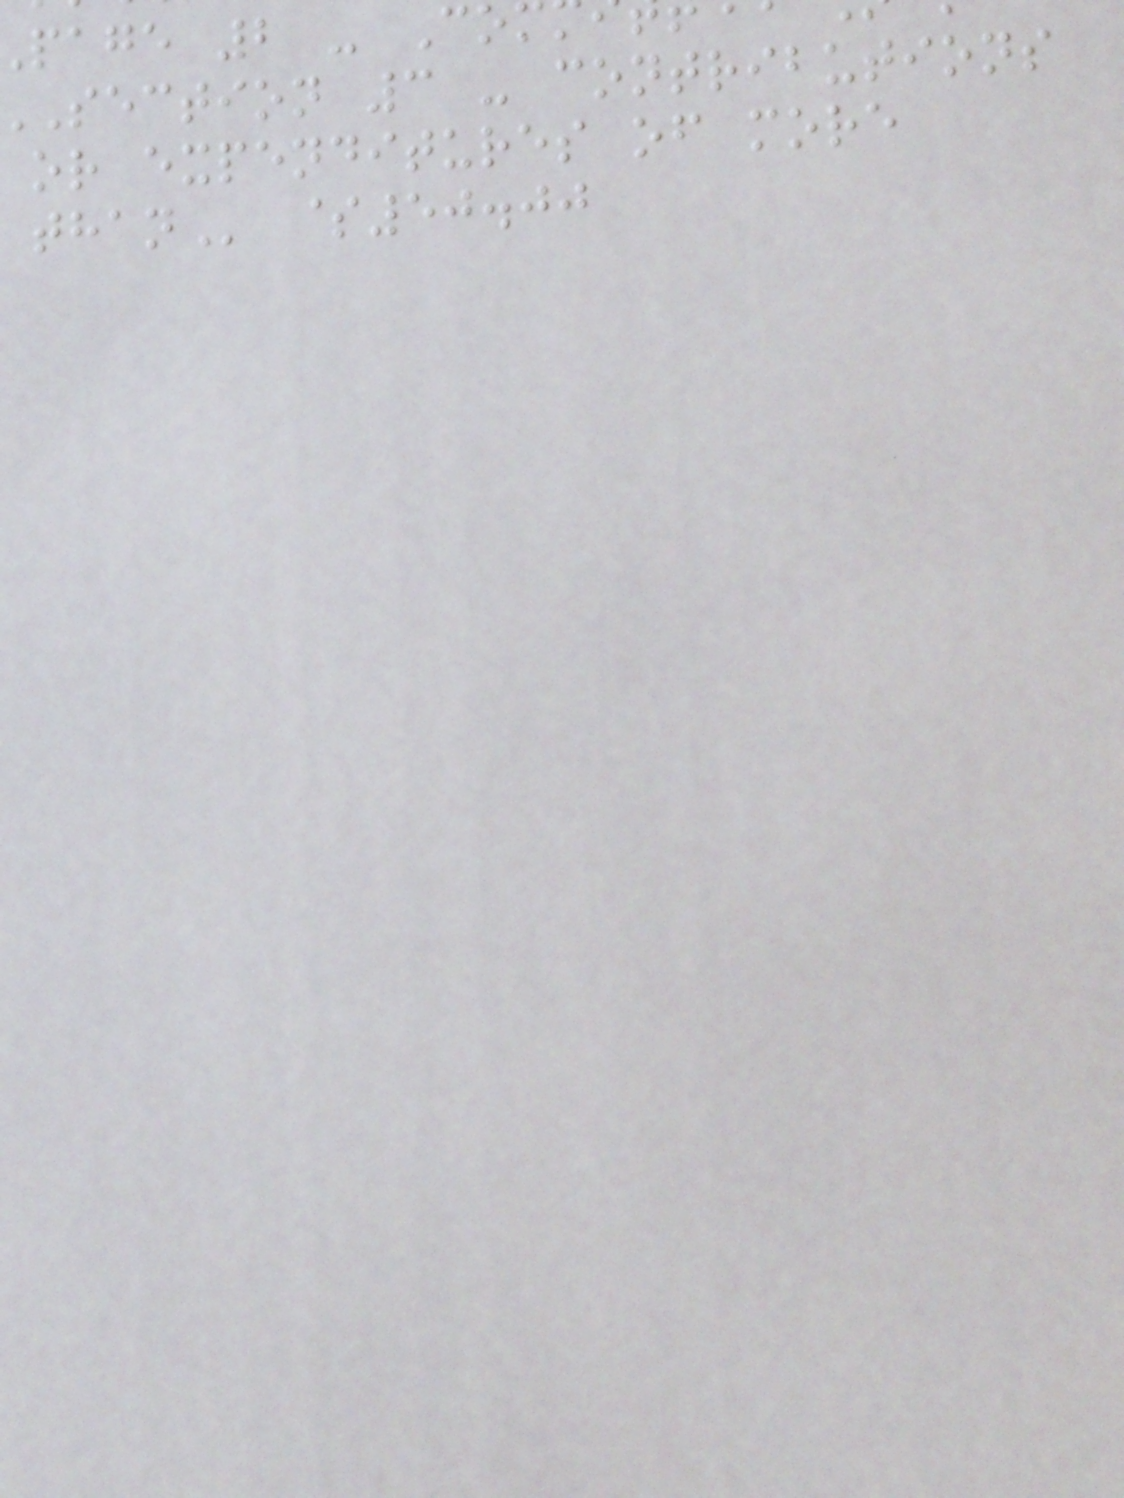page 2 - Co
section 3 - contributions
or expenditures of more
$50.00
